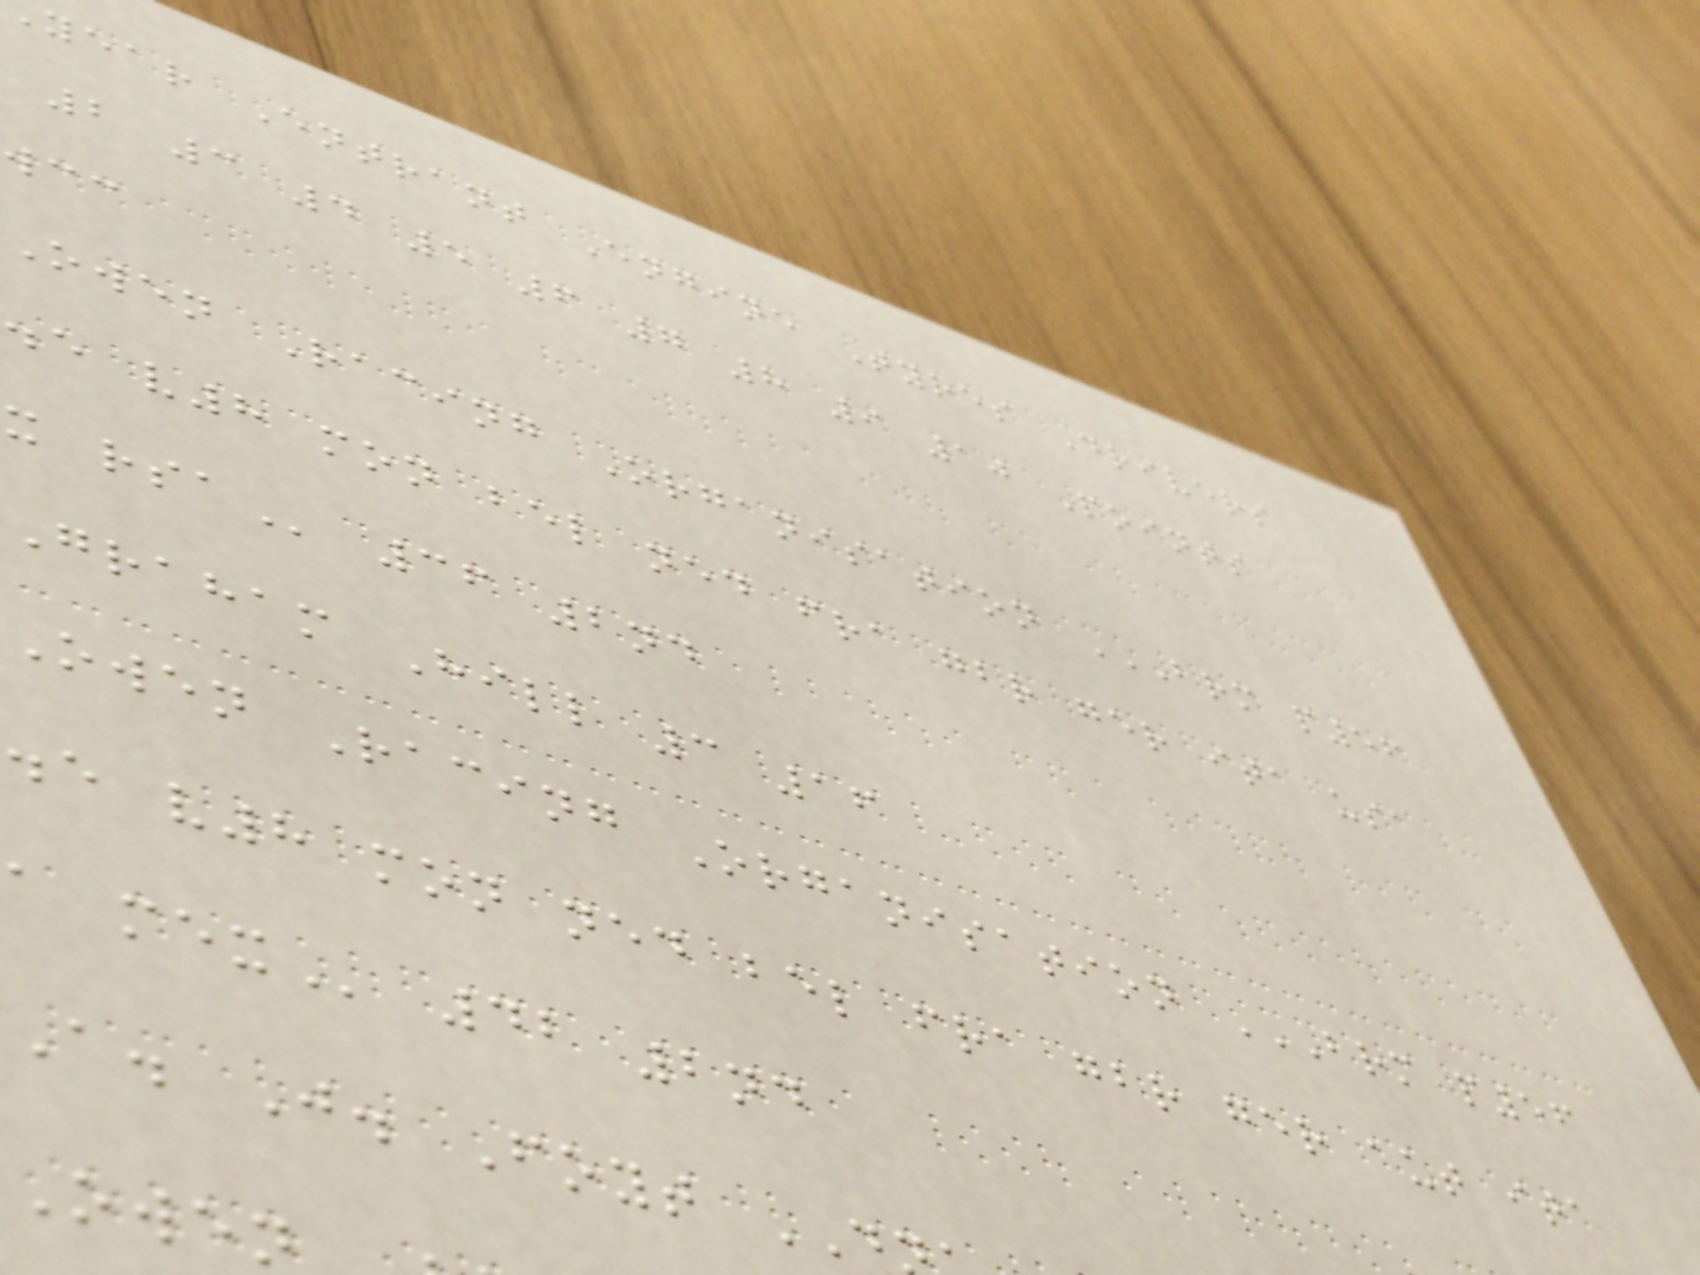year Entrant Engine Tyres Drivers
2 3 4 5 6 7 8 9 10 Points
Owen Racing Organisation BRM P56
.e v8 mon bel ned fra gbr ger ita usa
Graham Hill 3 16
Owen Racing Organisation BRM P56
.e v8 mon ned bel fra gbr ger aut ita
A. J. Foyt
